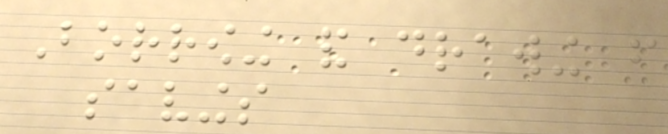Borrowing and drawing from
savings
